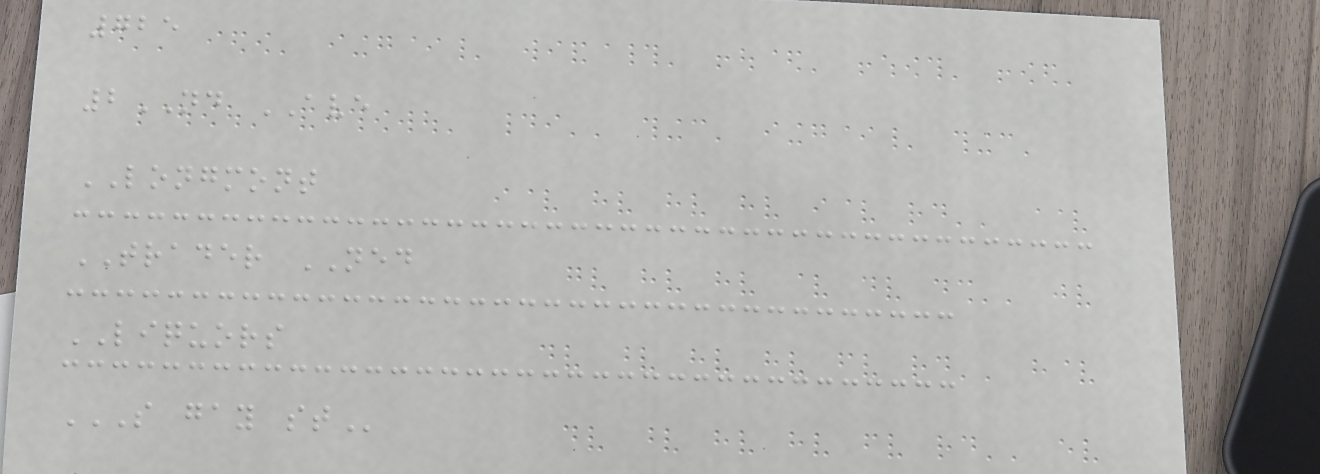725
2ND AVE
LONGMONT
TRADER NED
LIQUORS
S GAY ST
